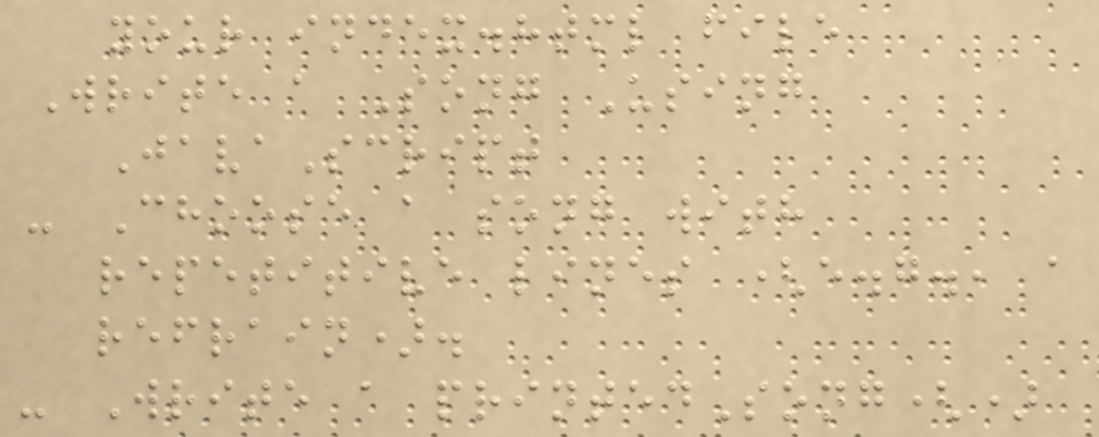your index.html file
Write a Song Using
JavaScript
- Choose a song with
repetitive lines (e.g., a
refrain).
- Write a printedSong()
